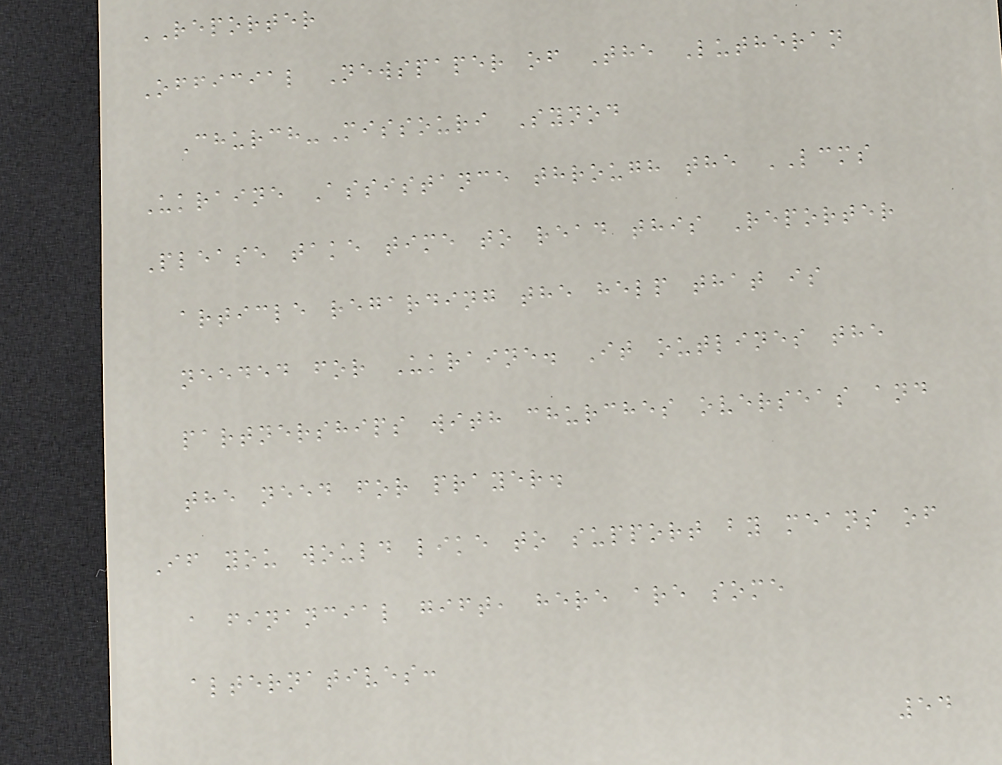REPORTER
Official Newspaper of The Lutheran
Church-Missouri Synod
Ukraine Assistance through the LCMS
Please take time to read this Reporter
article regarding the help that is
needed for Ukraine. It outlines the
partnerships with churches overseas and
the need for prayer.
If you would like to support by means of
a financial gift, here are some
alternatives:
54
